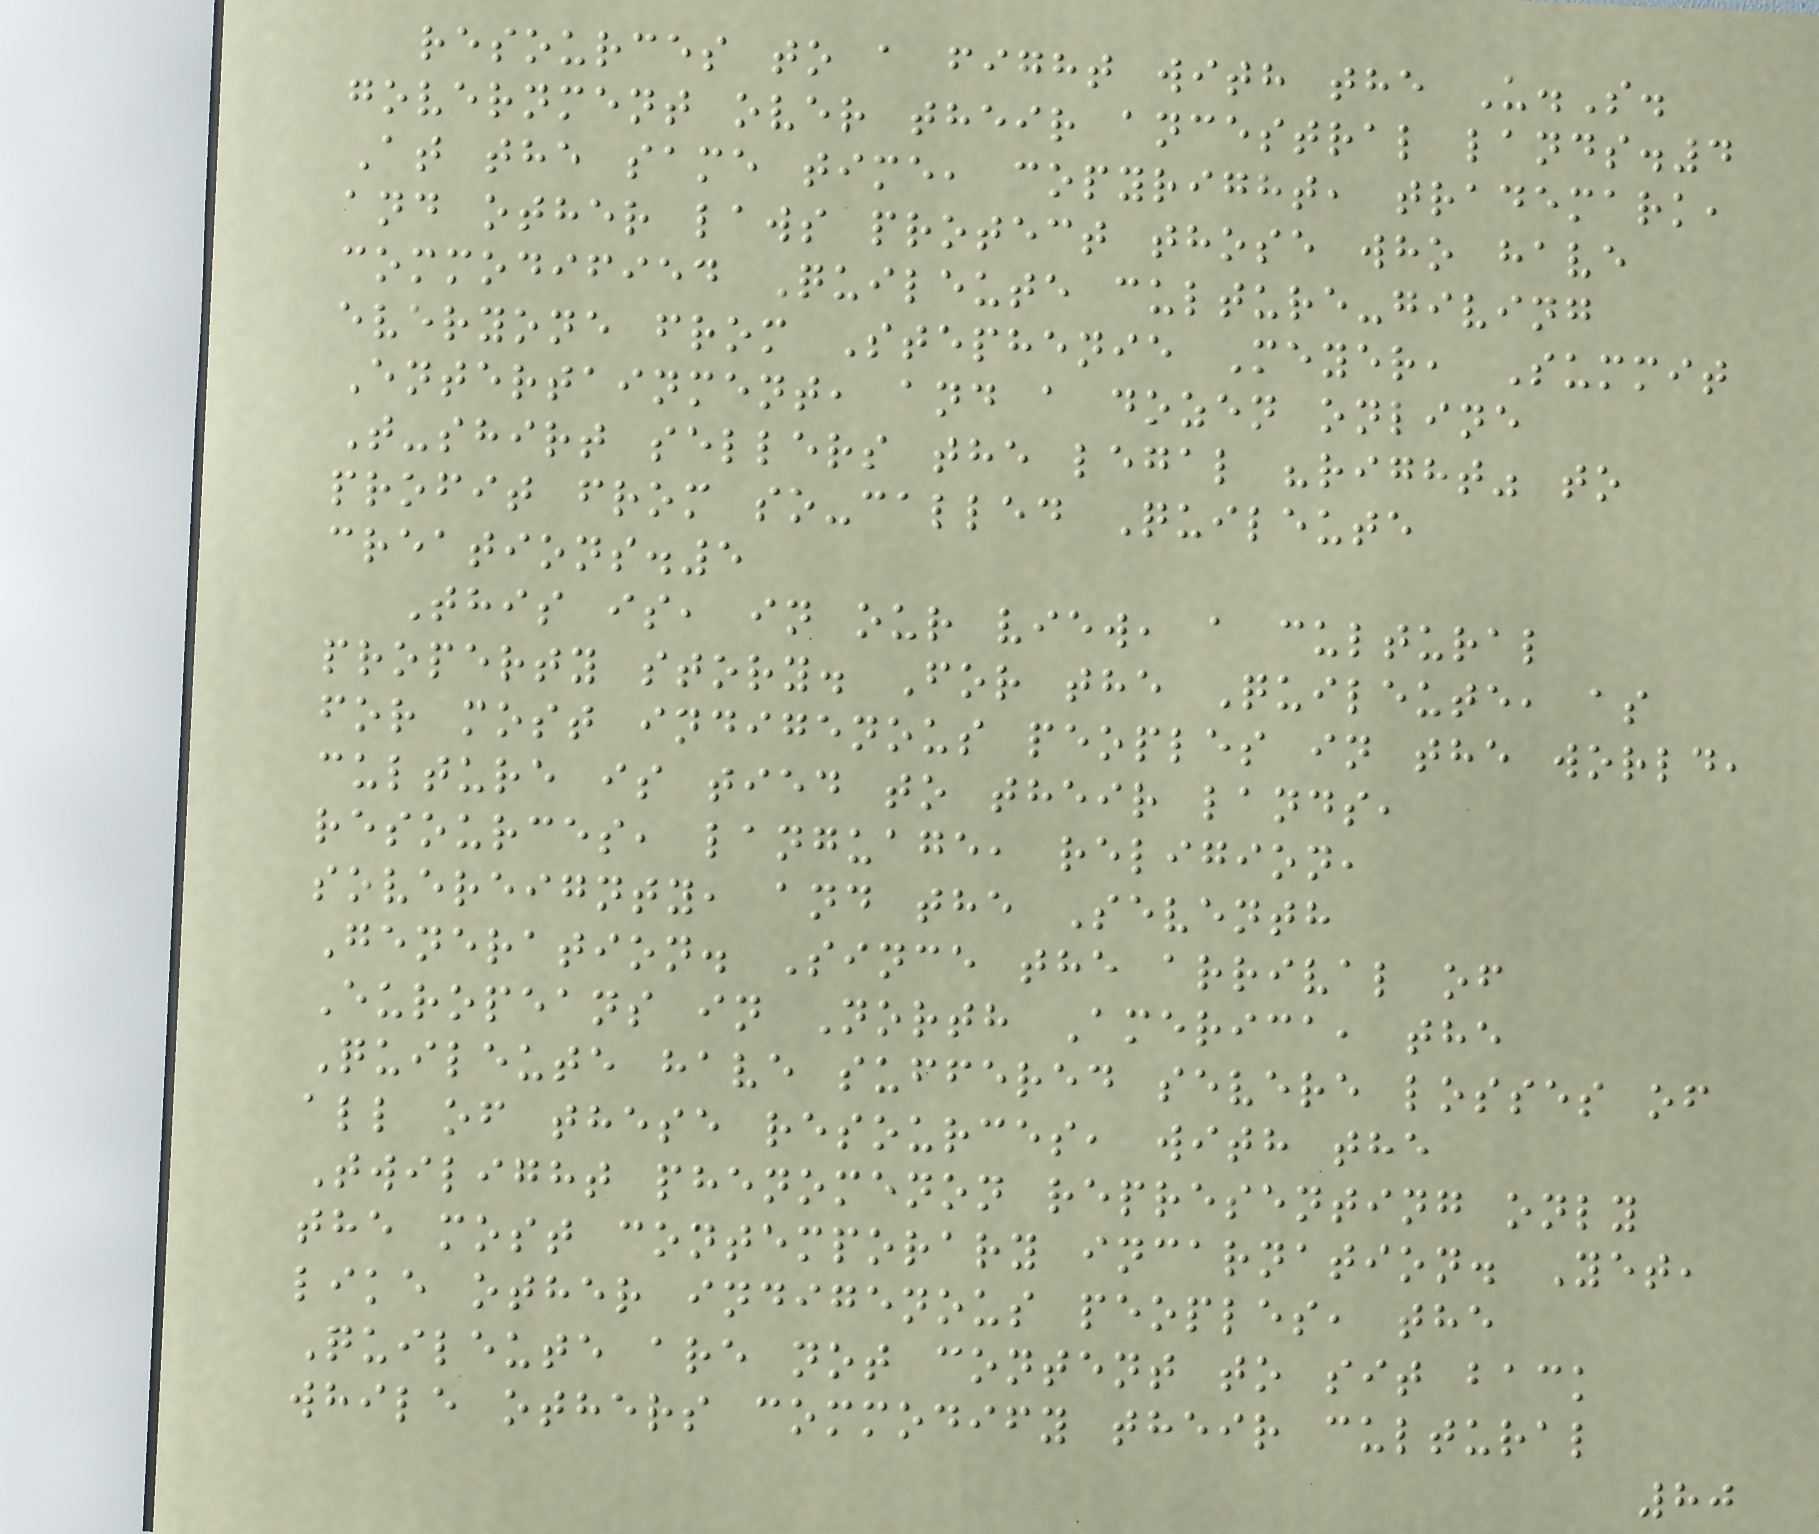resources to a fight with the U.S.
government over their ancestral lands.4
At the same time, copyright, trademark,
and other laws protect those who have
commodified Quileute culture-giving
everyone from Stephenie Meyer, Summit
Entertainment, and a dozen online
T-shirt sellers the legal "right" to
profit from so-called Quileute
creations.5
This is, in our view, a cultural
property story. For the Quileute, as
for most indigenous peoples in the world,
culture is tied to their lands,
resources, language, religion,
sovereignty, and the Seventh
Generation. Since the arrival of
Europeans in North America, the
Quileute have suffered severe losses of
all of these resources, with the
Twilight phenomenon representing only
the most contemporary incarnation. Yet,
like other indigenous peoples, the
Quileute are not content to sit back
while others commodify their cultural
80
